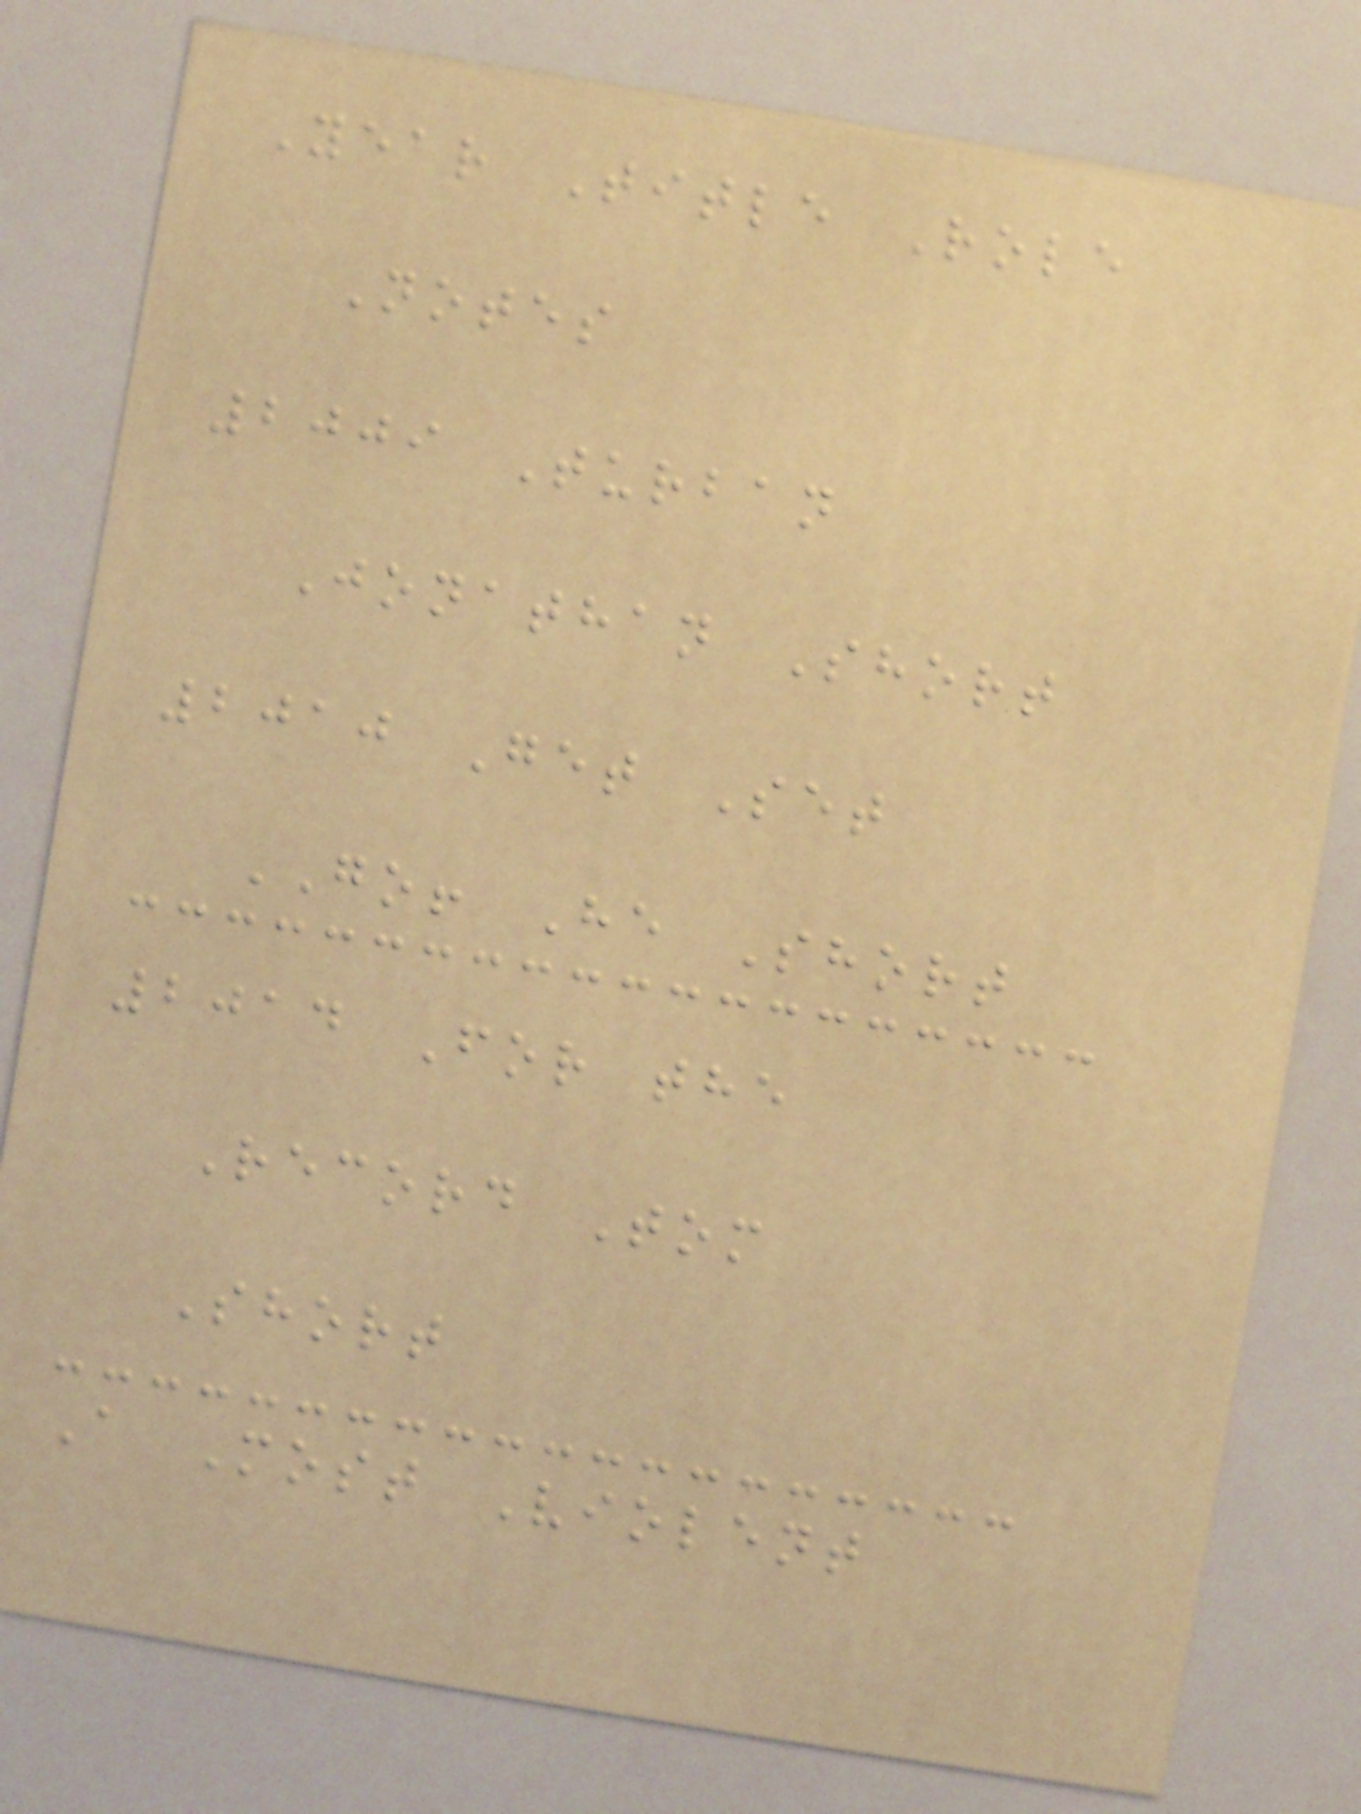Year Title Role
Notes
2009 Turban
Jonathan Short
2010 Get Set
GO! He Short
2014 For the
Record Tom
Short
A Most Violent
